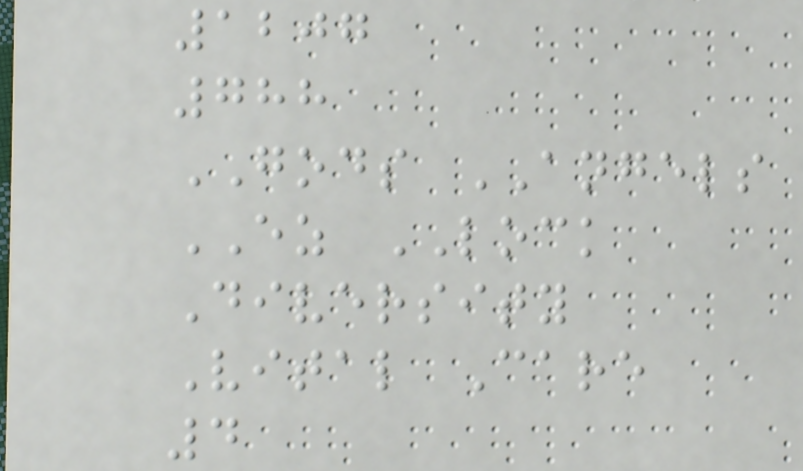1207
788
GODS ANGELS
EZ LOCK
Diversity
Vital Care
4
